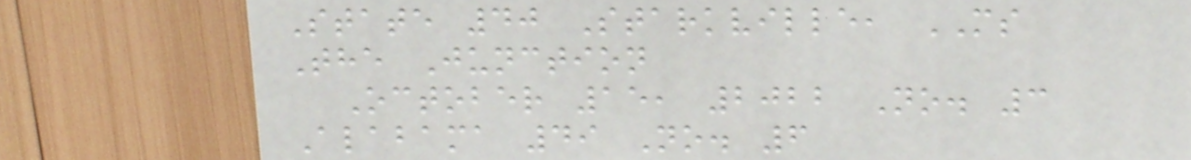State 40 Starkville, MS
The Junction
October 15, 2022 No. 3
Alabama 49 No. 6
